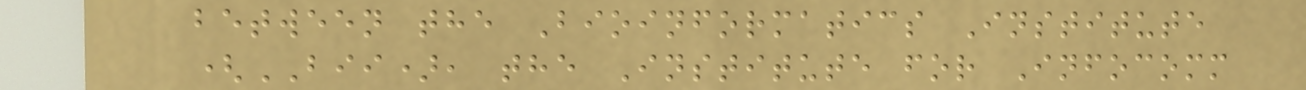between the Bioinformatics Institute
(BII), the Institute for Infocomm
